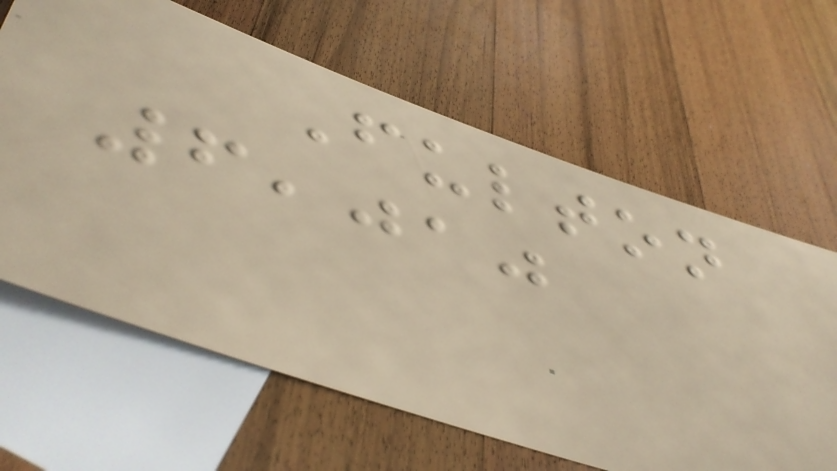Fulton
6,010
